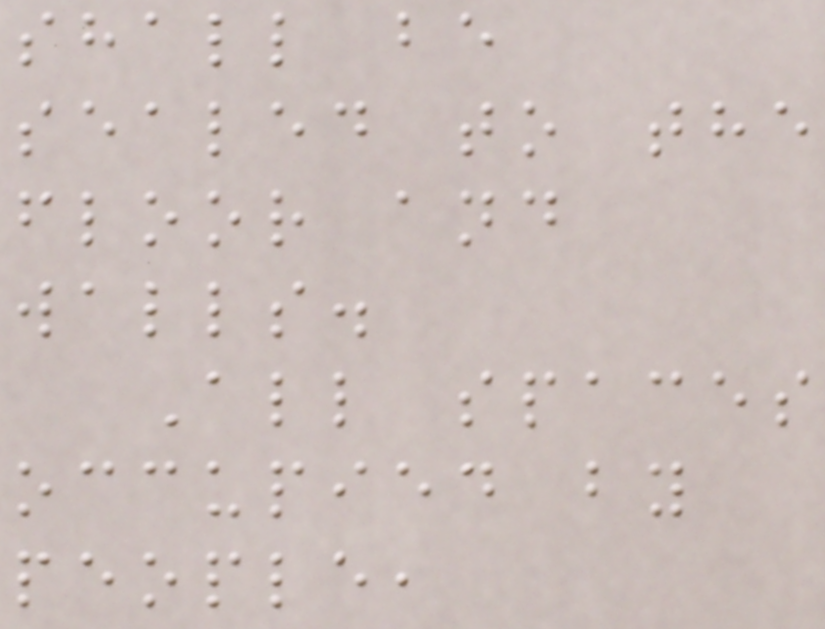shall be
sealed to the
floor and
walls.
All spaces
occupied by
people,
